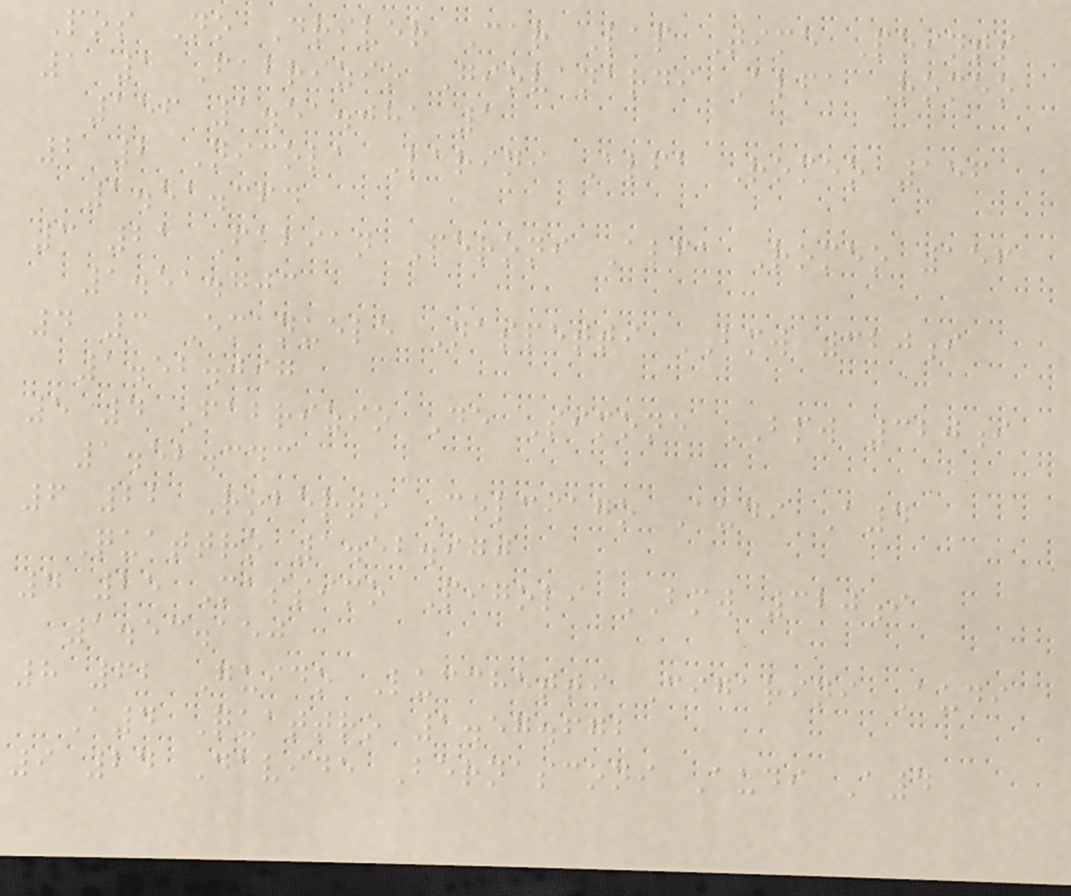Pos No Driver Car Lap Time Points
1 1 Fabrizio Giovanardi Alfa Romeo
156 1.51.081 1
2 2 Nicola Larini Alfa Romeo 156
1.51.364
3 21 Fabian Peroni Alfa Romeo 156
1.51.703
4 3 Emanuele Naspetti BMW 320i
1.52.097
5 4 Fabrizio De Simone BMW 320i
1.52.343
6 22 Roberto Colciago Audi A4
Quattro 1.52.970
7 25 Massimo Pigoli BMW 320i
1.53.150
8 62 Guido Lucchetti Cigarini Audi
A4 Quattro 1.57.672
9 24 Davide Bernasconi Audi A4
